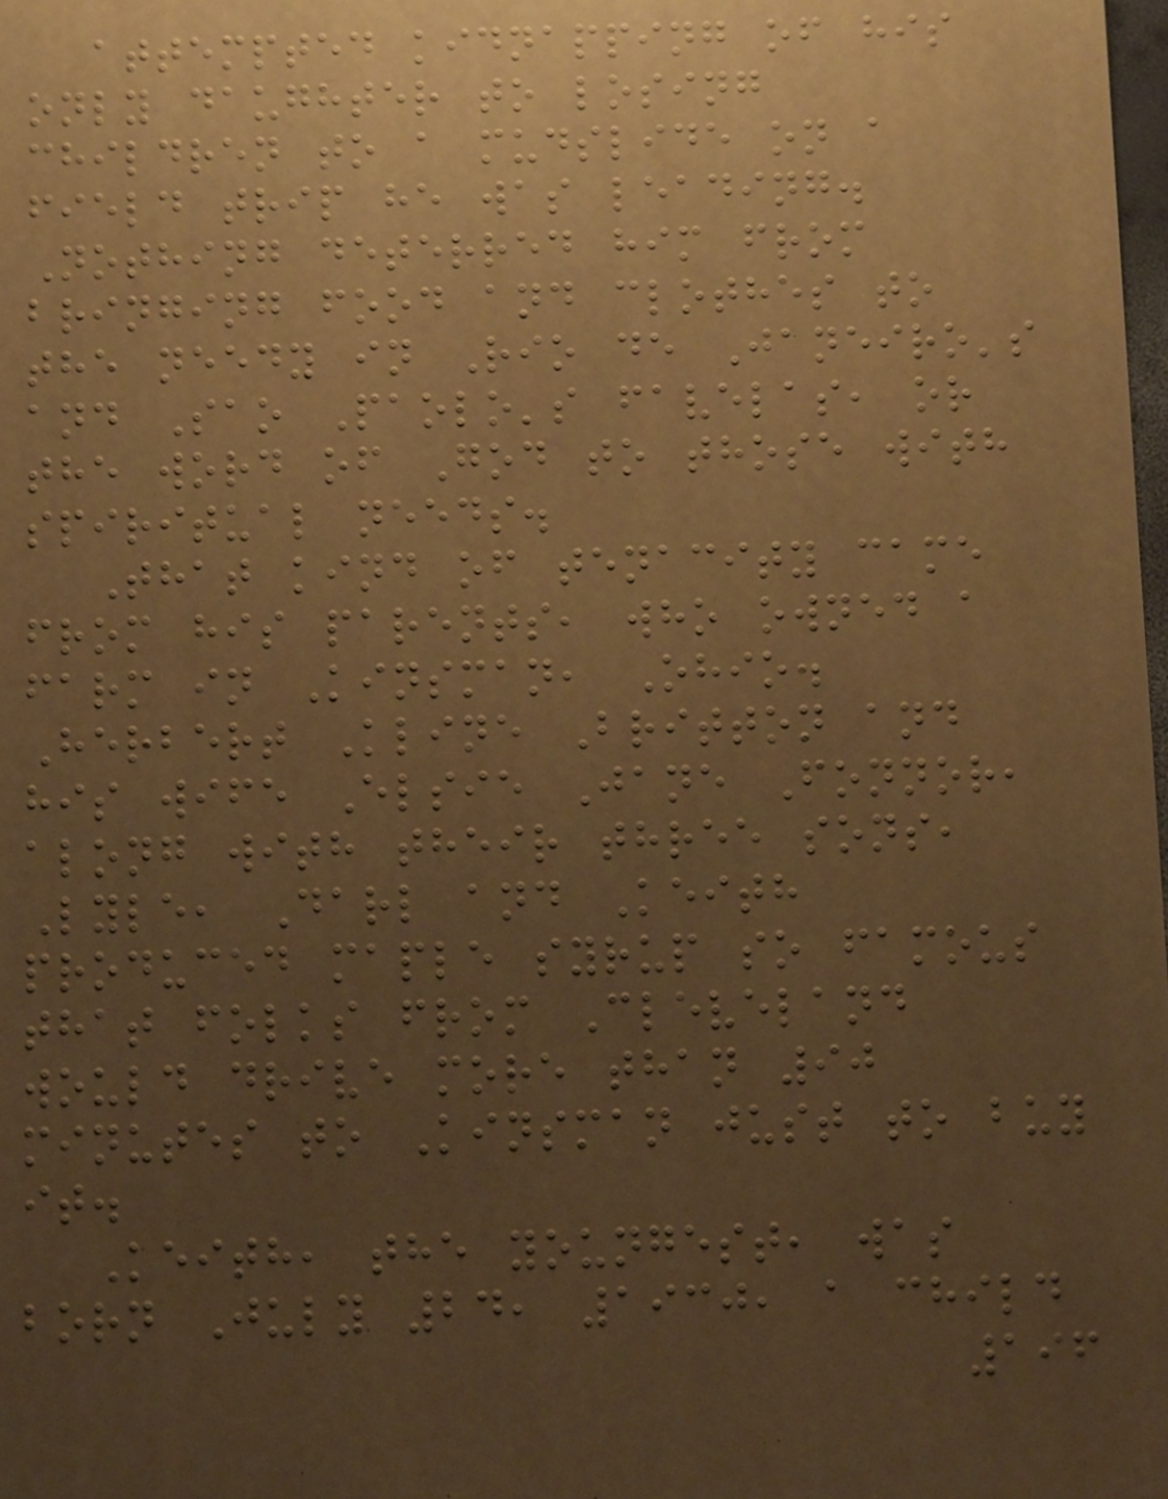attempted kidnapping of his
only daughter to losing
children to a mudslide on a
field trip he was leading.
Nothing deterred him from
bringing food and clothes to
the needy in Rio de Janeiro's
and Sao Paolo's favelas, or
the word of God to those with
spiritual needs.
That kind of tenacity came
from his parents, who owned a
farm in Kinsman, Ohio.
Herbert Kline Britton and
his wife Elsie Jane Fonnor,
along with their three sons,
Lyle, Darl and Keith
produced maple syrup so famous
that folks from Cleveland
would drive more than 90
minutes to Kinsman just to buy
it.
Keith, the youngest, was
born July 24, 1930, a child
196
